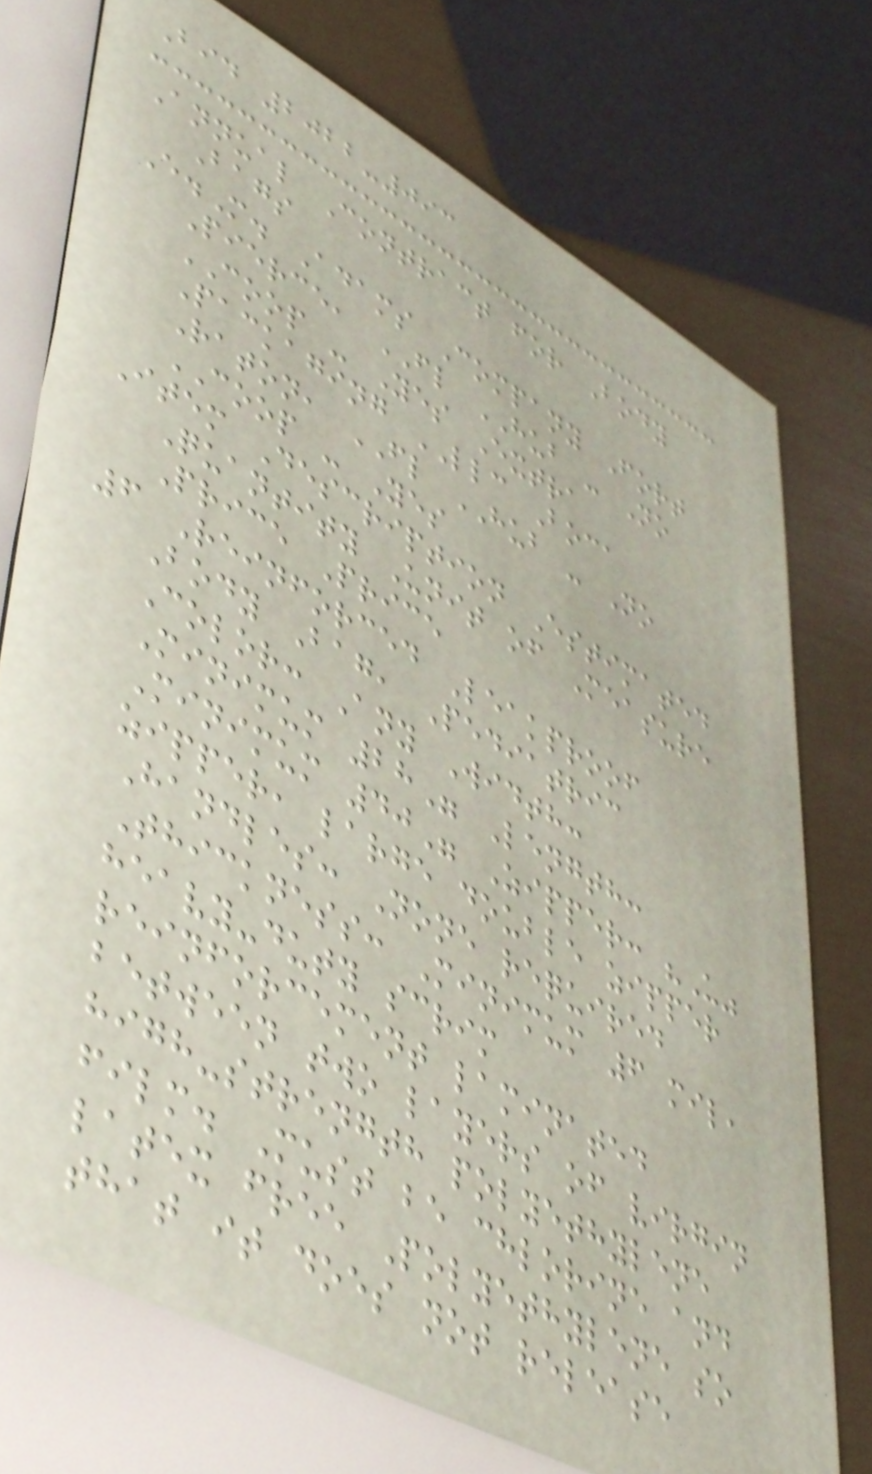Bid 2022-093
Annual Contract for Body
Bags
E.M. Adams Company Fort
Pierce, FL HUB - No
COOP - Yes Extra
Packaging LLC Boca
Raton, FL HUB - No
COOP - Yes
Item Description Estimated
Quantity Unit of Measure
Price Price
6 Reinforced Leakproof
Body Bag, Pediatric
Color: Any Width:
Minimum 28" Length:
Minimum 40" Zipper: "U"
zipper, large double zipper
Handles: None required
Thickness: Minimum 6 mil,
heavy-duty scrim
reinforcement laminated
between two layers of virgin
high-strength polyethylene
film. Must be chlorine and
latex free Polyethylene so
that it does not release
